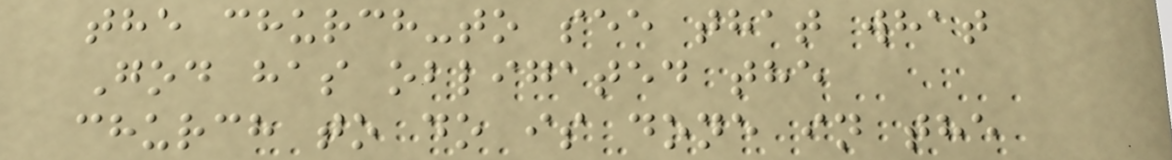the church-to see that what
God has obligated the
church to do is done in the
